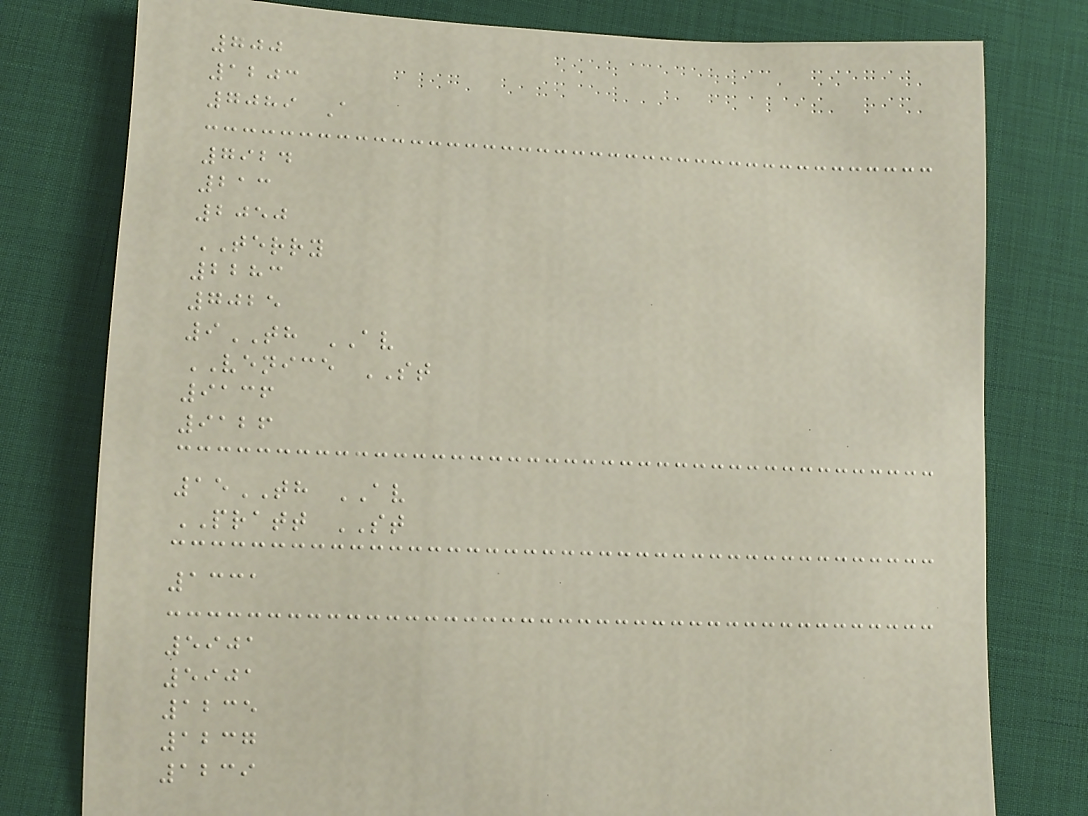700
1203
7089 A
7924
213
2050
TERRY
2283
7025
9TH AV
VENICE ST
9136
9126
15TH AV
PRATT ST
1331
5901
5901
1235
1237
1239
